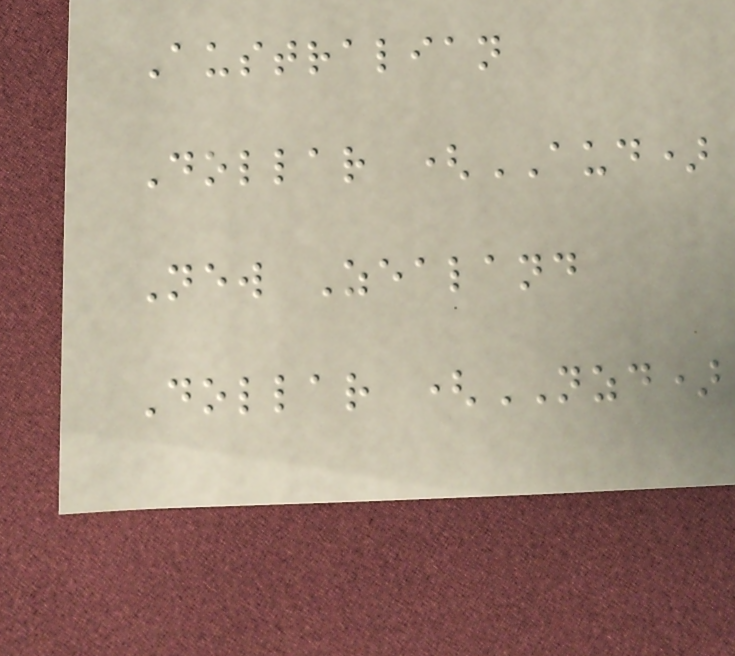Australian
Dollar (AUD)
New Zealand
Dollar (NZD)
